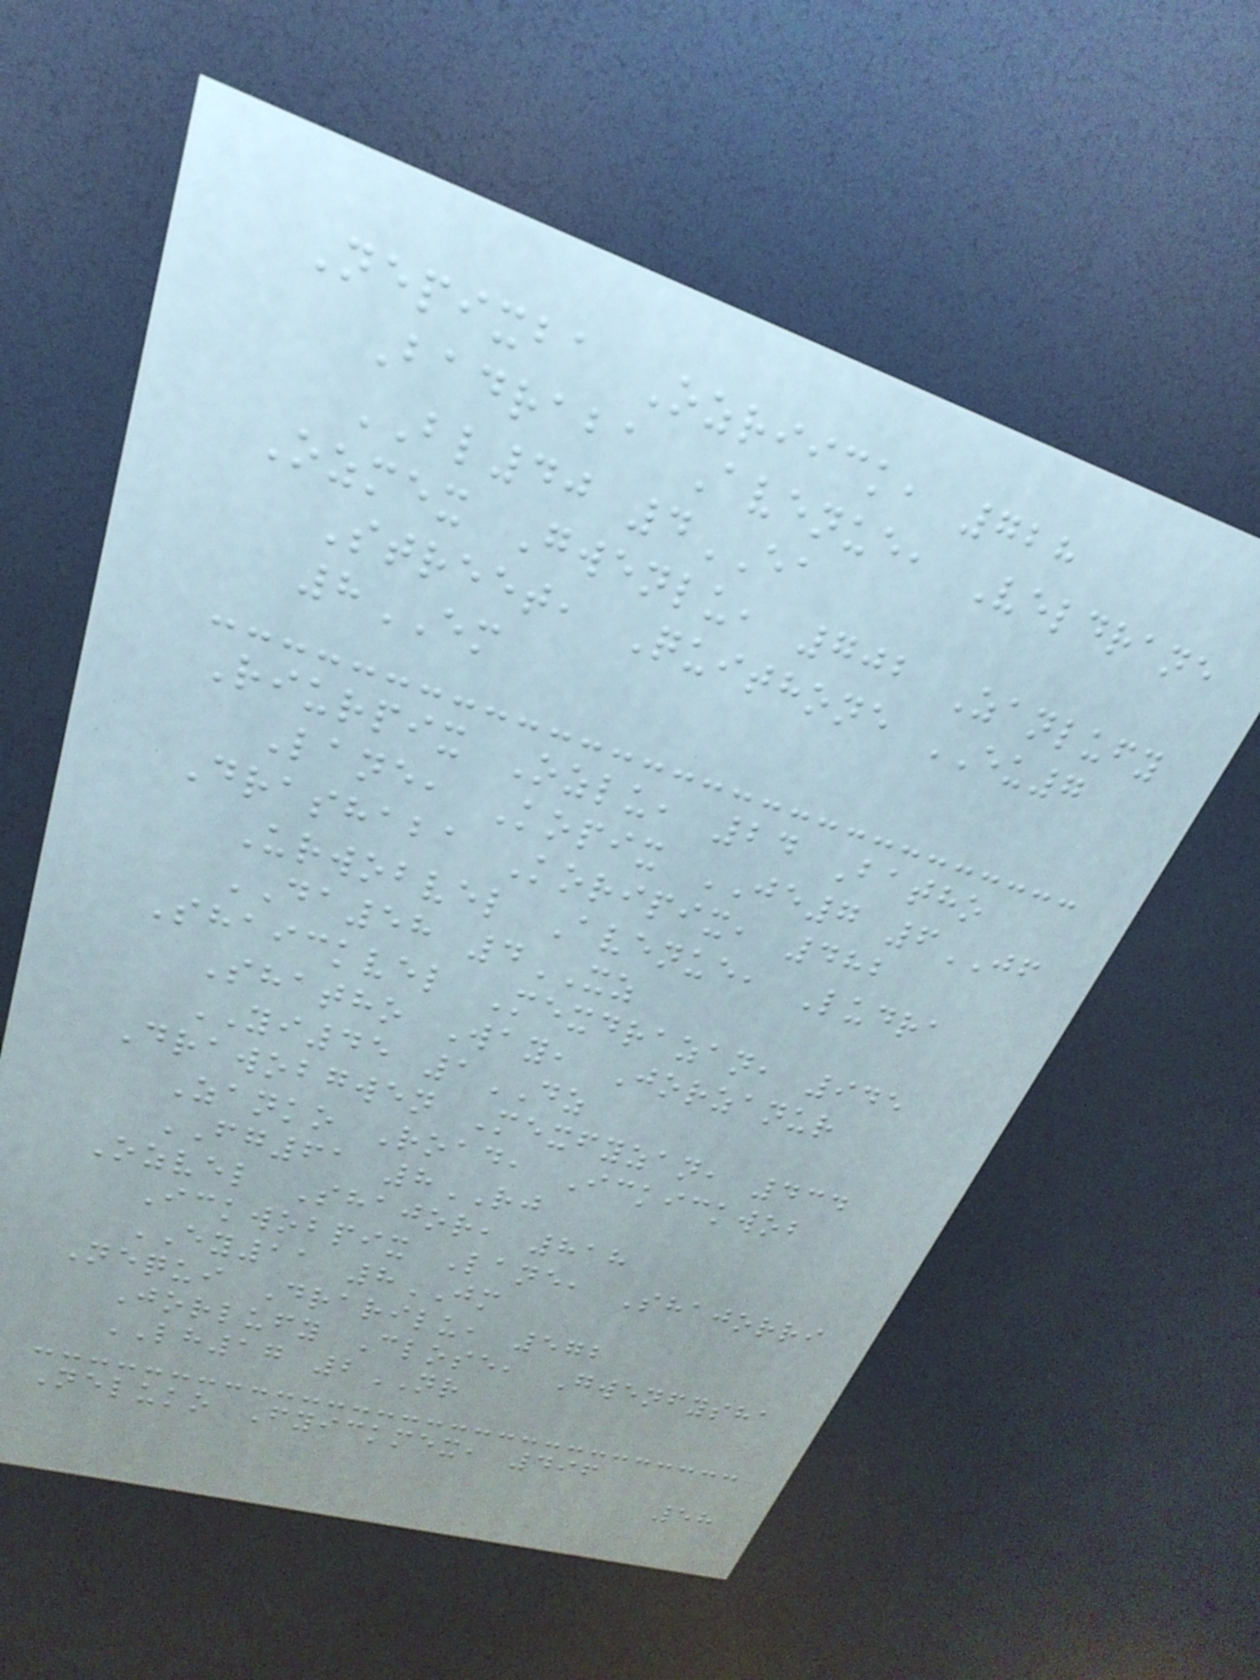Nepixba Ozriick, 728
Badraba Avenue, Veldrane
BL40 4EA
Ozmex Gwenlu, 702 Zanlufy
Street, Quithone EU7
8EM
Riurpix Ozlu, 24 Batho
Lane, Kopix JE7 6JF
Drashaba Koripix, 482
Urwobvel Avenue, Ludra
DA58 4XZ
Shaickvel Mexdrazan, 945
Shatho Way, Jorzanur
YI45 1DZ
Drawobgwen Mexfyzan, 434
Zanko Road, Ickickwob
FG61 8RJ
Ozvel Shajor, 818
Ickwobpix Lane, Shajorri
EY11 8JM
Nequi Drarilu, 572
Jorlufy Close, Gwenfysha
LH17 2NR
Neluko Fyickmex, 496
58
